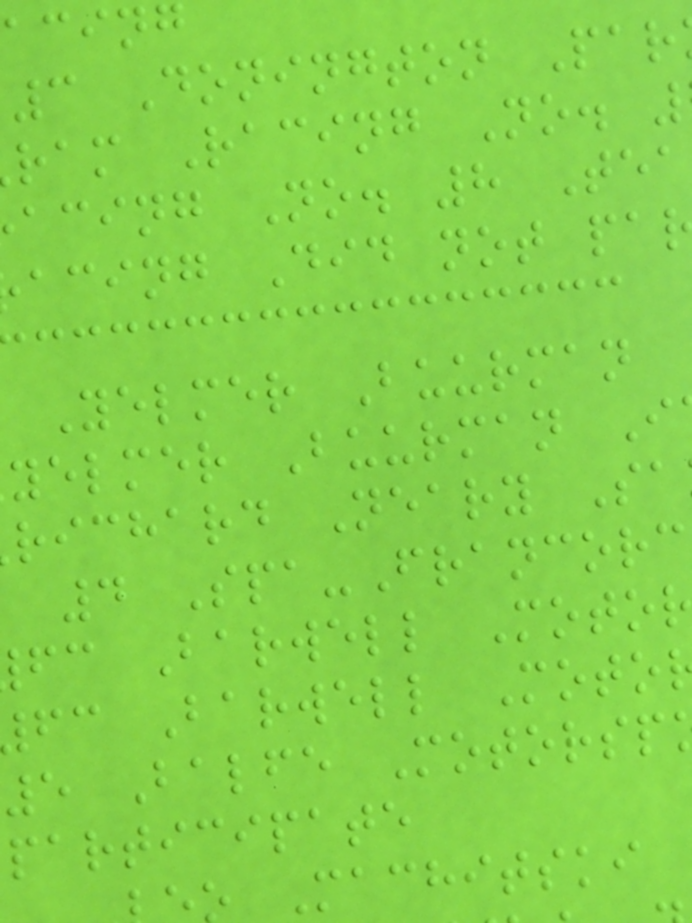acing
3 Donington Par
ram Racing No.
acing No. 8 Tea
acing Did not pa
Yelmer Buurman
yelmer Buurman I
richard Neary Sa
4 Spa-Francorc
fc Barwell Moto
fc Barwell Moto
5 Balfe Motorsp
participate
Machitski
